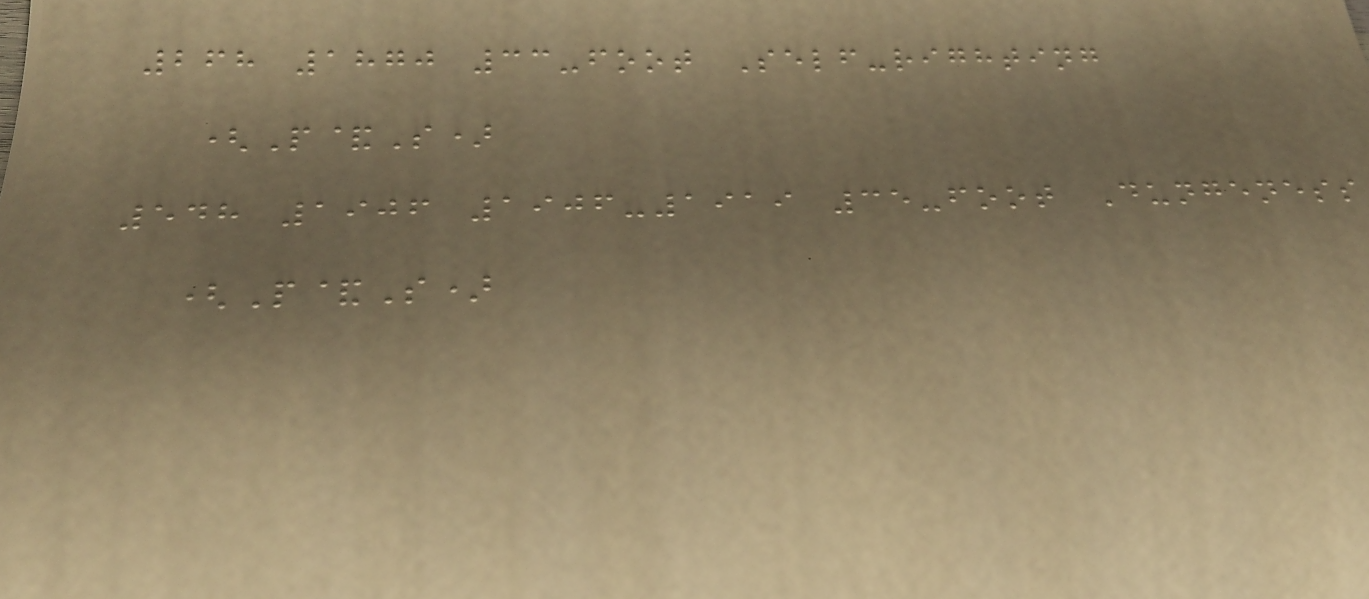268 1870 33-foot Self-righting
(P&S)
548 1906 1906-1919 35-foot Dungeness
(P&S)
